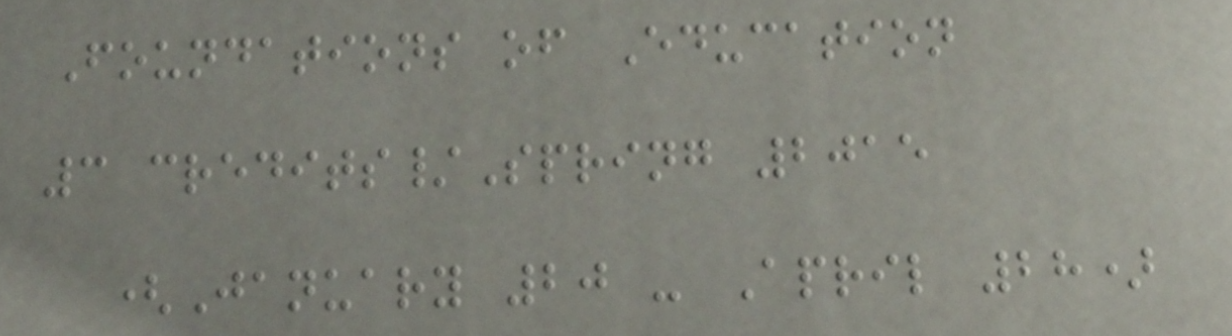Foundations of Education
3 credits/Spring 2015
(January 20 - April 28)
